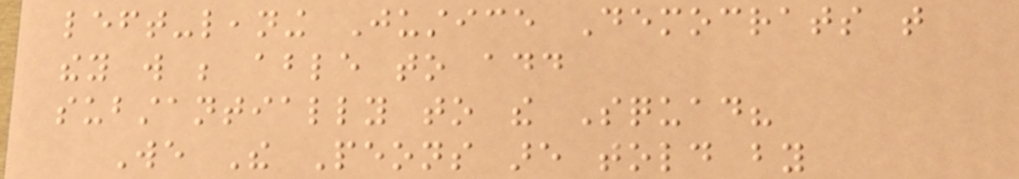left-leaning Justice Democrats that
they will be able to add
substantially to the Squad?
We The Peons are told by
